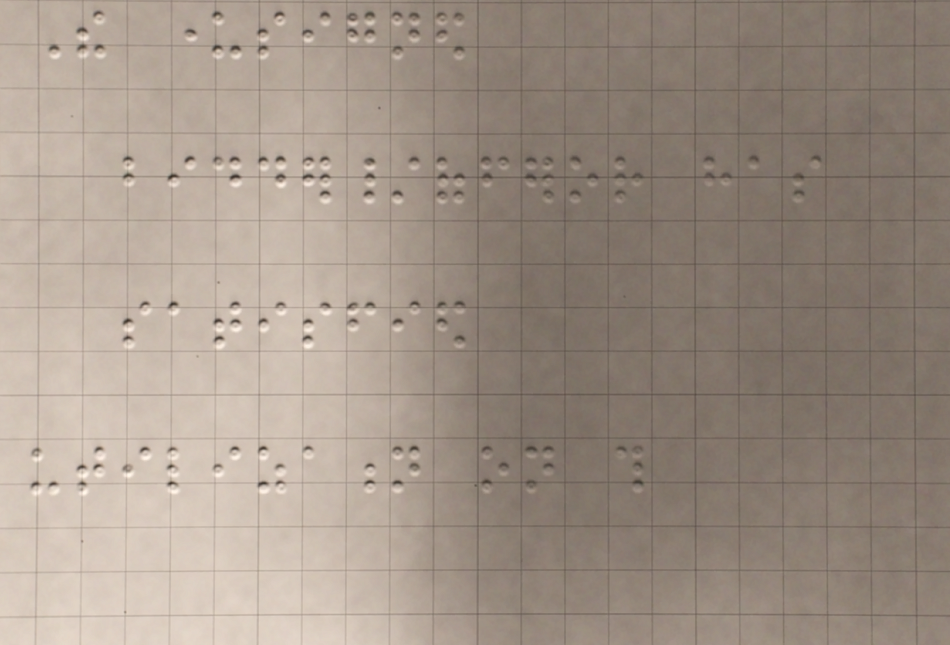The undersigned
bidder/offeror has
satisfied
utilization on this
